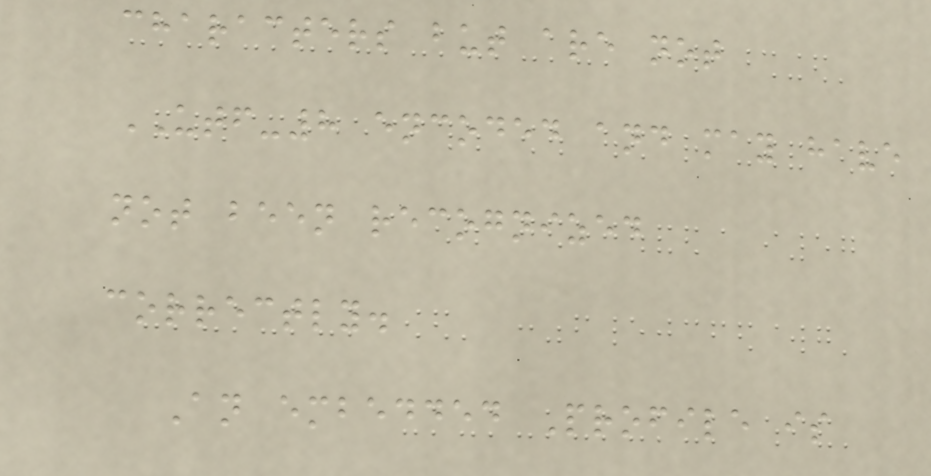characters but are not
UTF-8 encoded and may have
not been recognized
correctly.
An embedded Profile is
